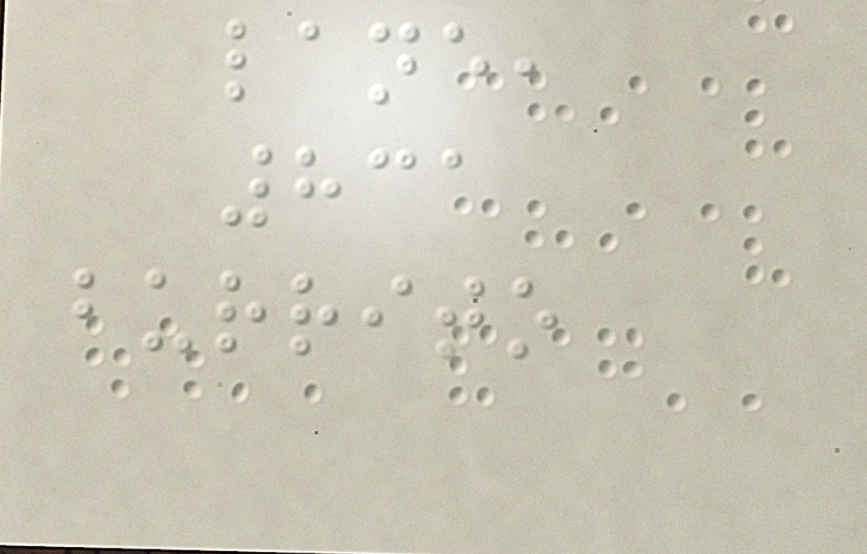lane,
831
burrito
